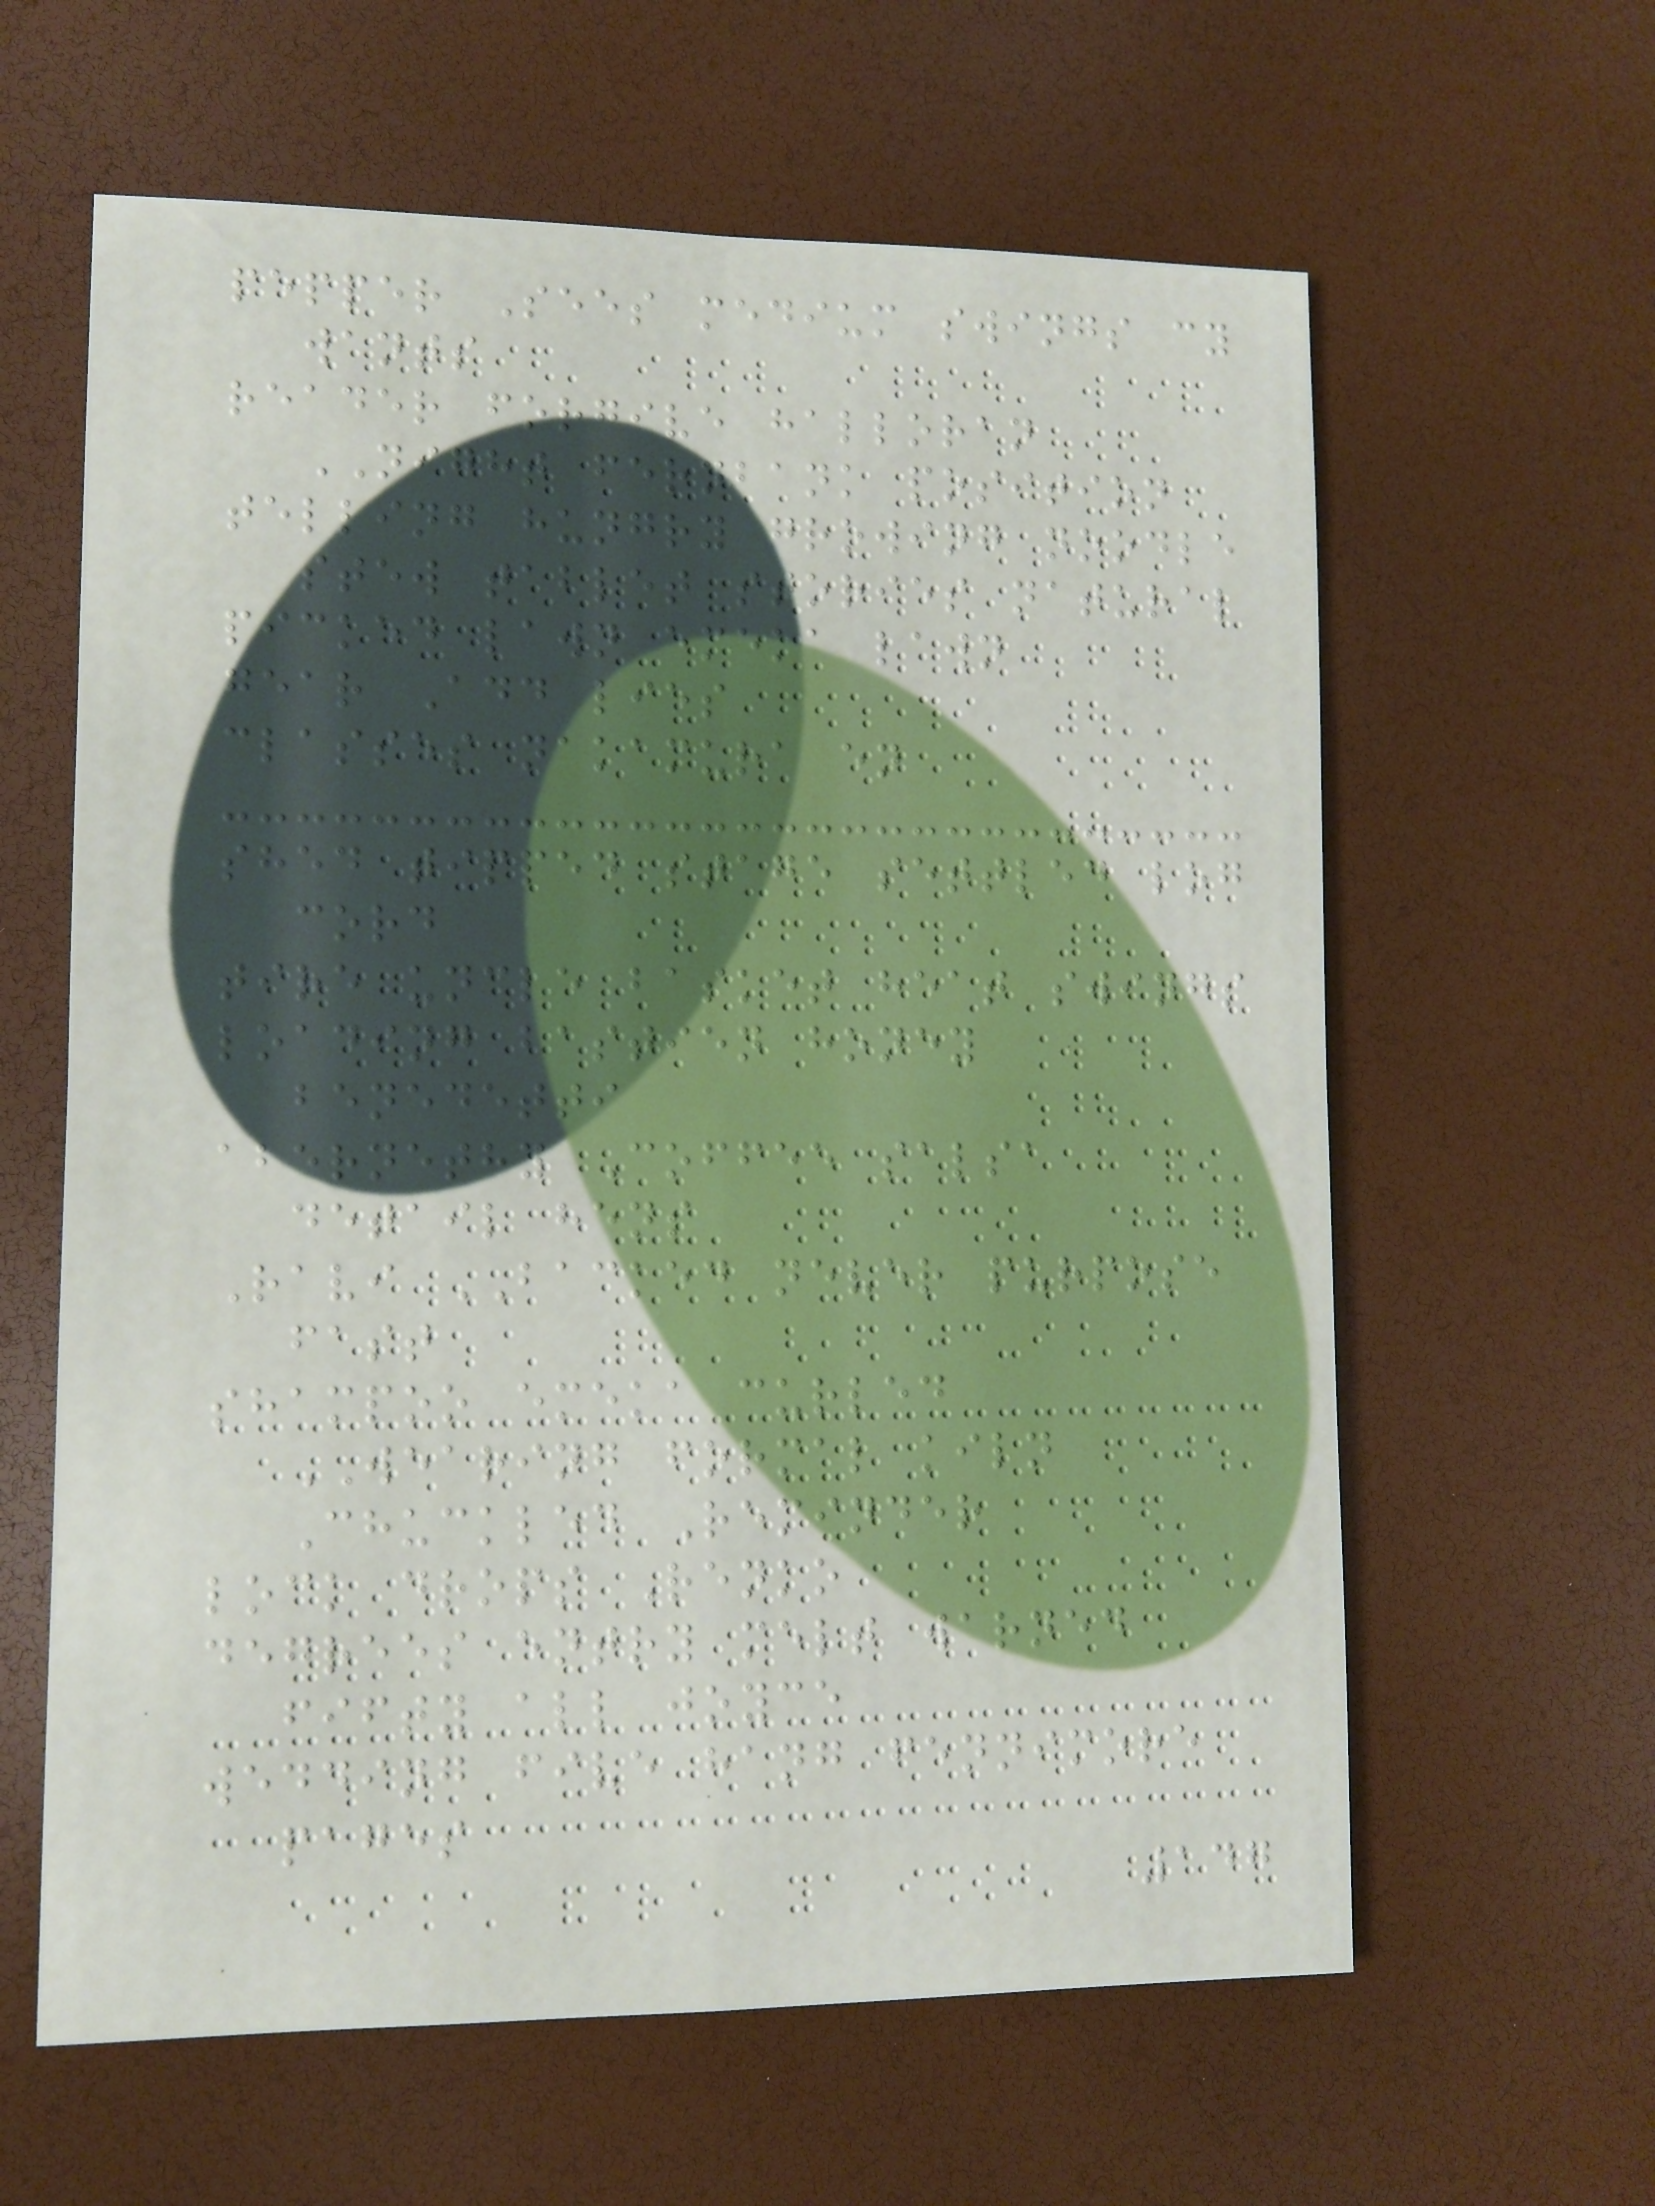pepper Sees medium swings cy
wants
reader forgive halloran
NIGHT fernbank position
telling hungry growing noodle
stew tablet stories natural
picked lawn emeka lawn
gear Add lies
classes nakamura en
shed tipped stage settled log
cord
tire uncle basket heat swings
loading bastien honey
benedetti
abernethy Coffee salsa
detail hens
Ravi BACKED never purpose
fast
shampoo emeka curled
WEARING formal kiln
Chuckled Reminder
lock drops Renko
degrees entry melt warned
fifty all joyce
wedding five hang fennimore
pages
147
